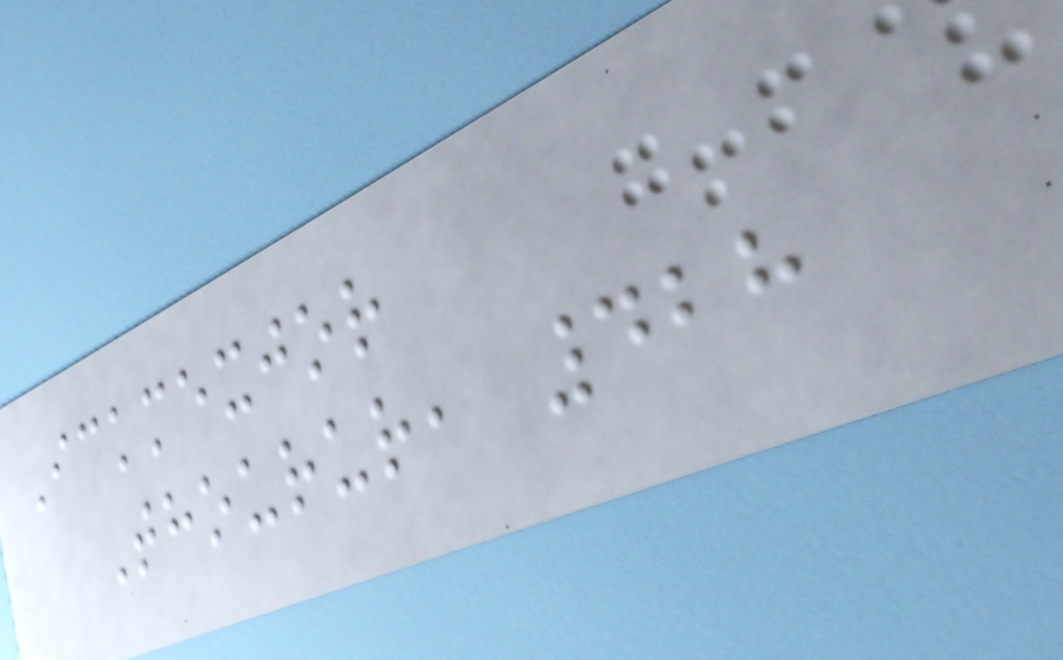Ickmexjor
Thourur, 428
